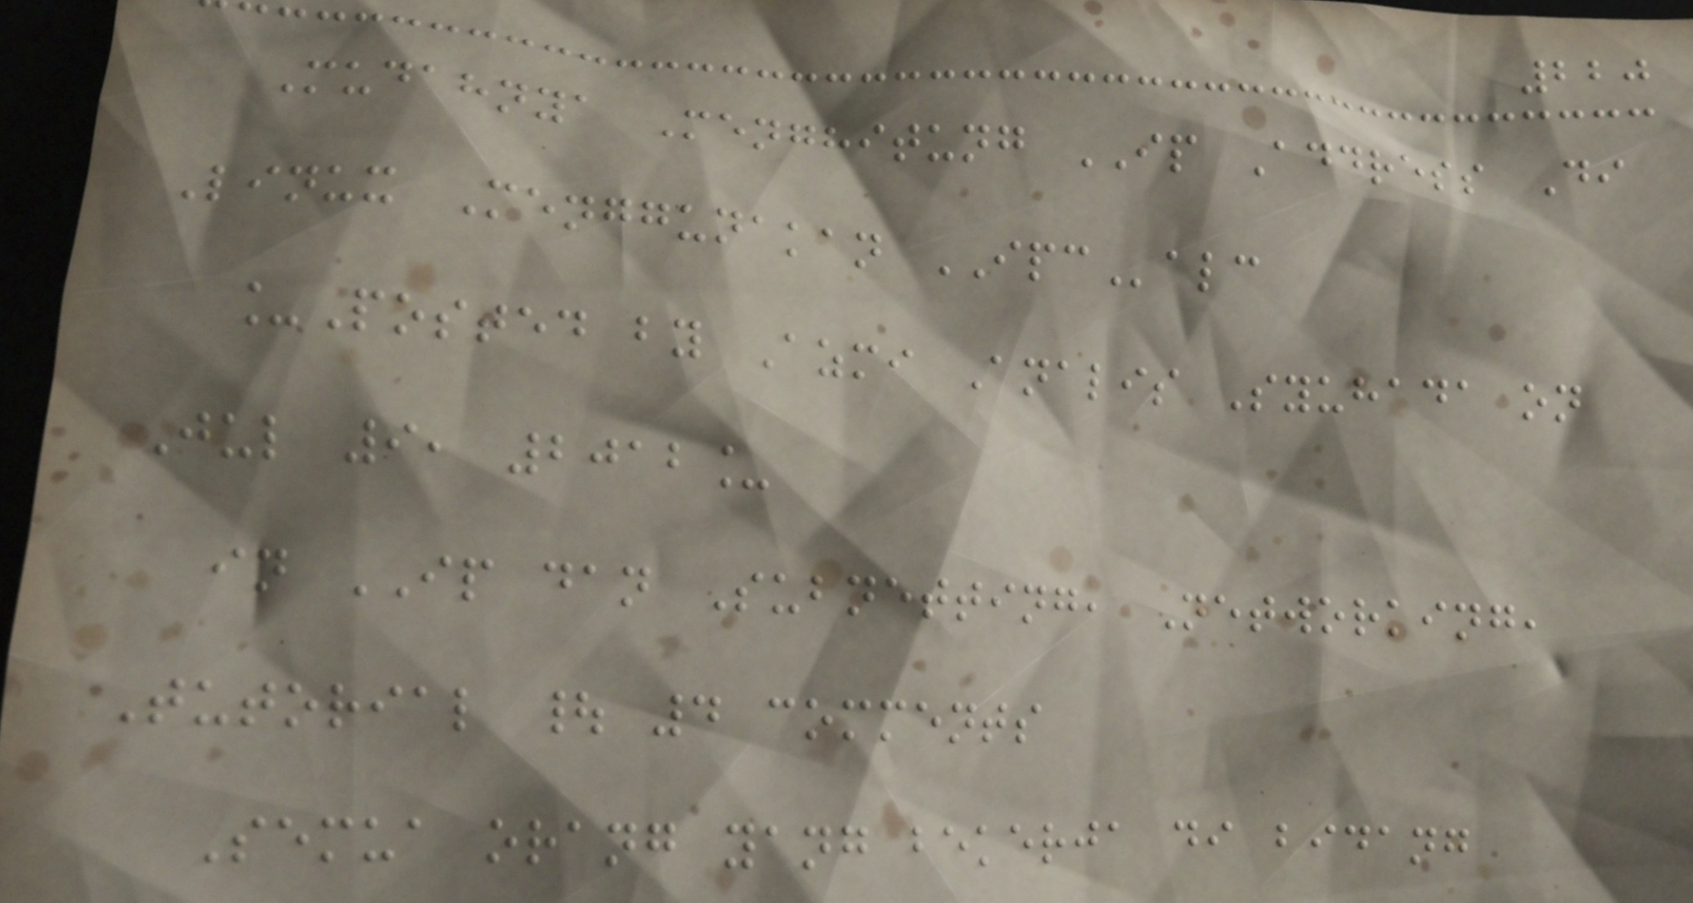220
Mudahnya Menghitung IP Address Di
Linux Menggunakan IPCalc
_Posted by Azmi Analis Syuhada on
Jul 9, 2012_
in IP dan Subnetting, Networking,
Tutorial | 4 comments
Semua orang yang bekerja di bidang
